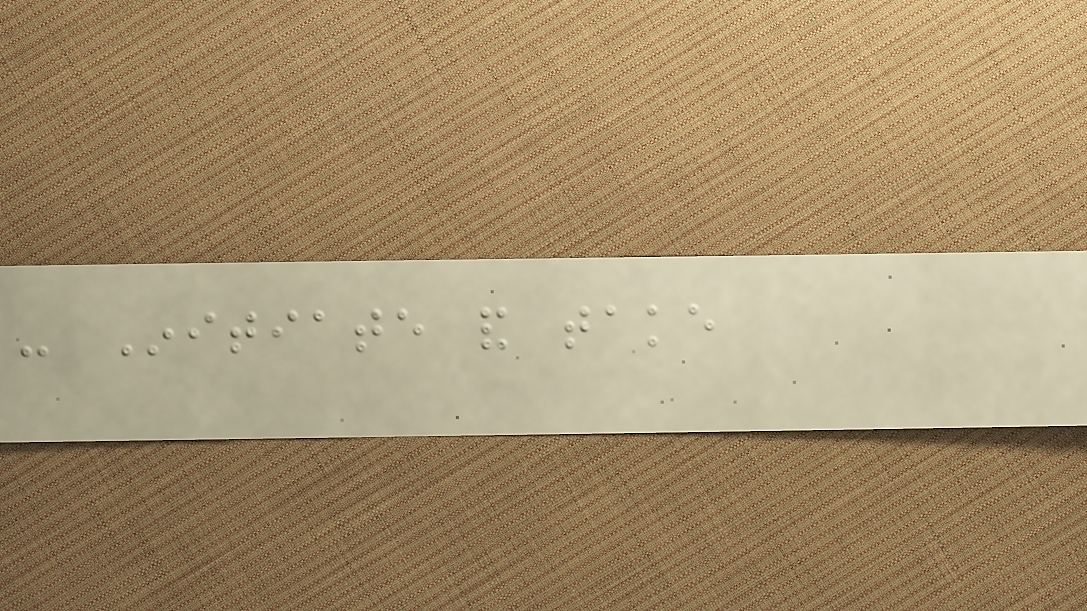- Initiate and take
